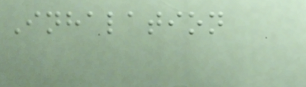Inhalation
